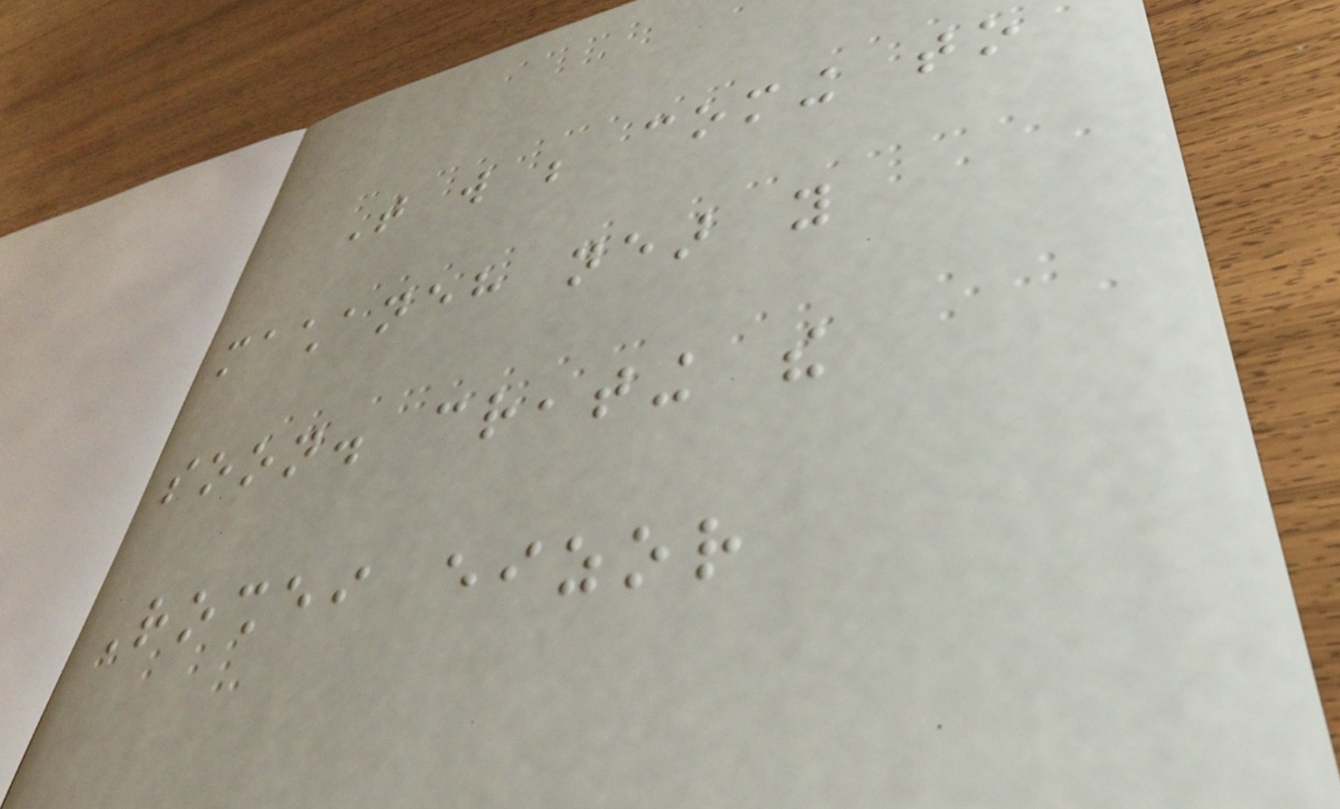That will be coming to
machaneh near you
soon. creating the
Roshei eizor
